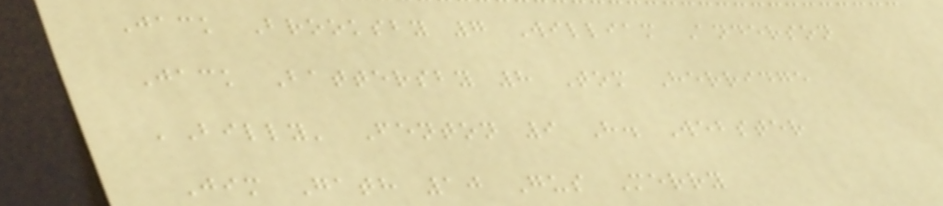Jack Brooksby 7 William Anderson
Jack Battersby 8 Tom Herridge
'Billy' Fenton 9 H. Webster
Jim Gath 10 Gus Merry
